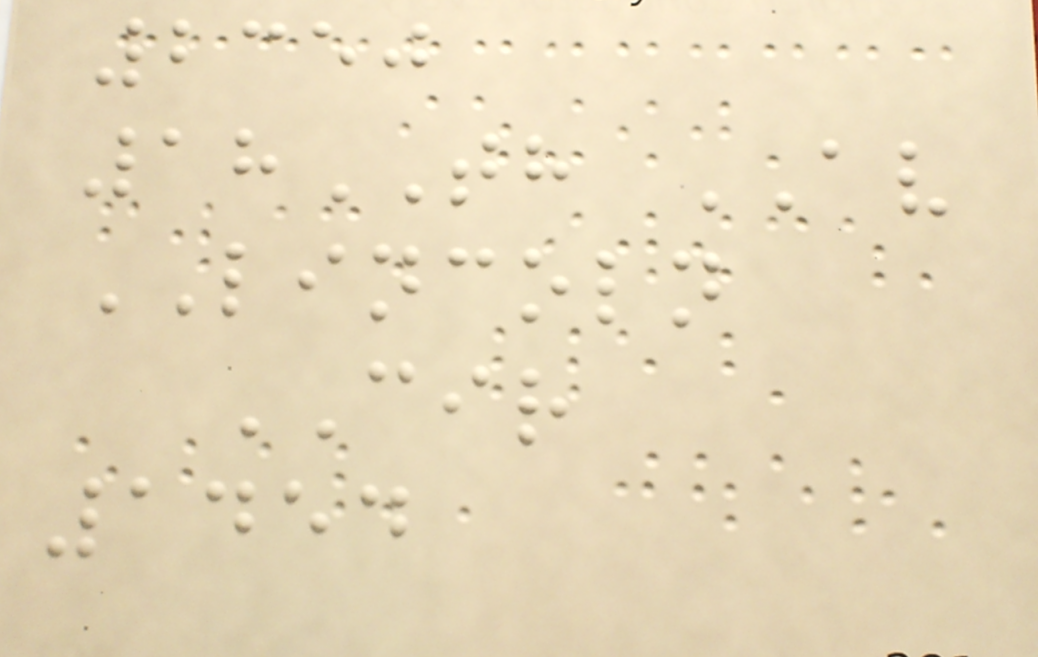2350
18TH AV
LINCOLN
CIR
1454
